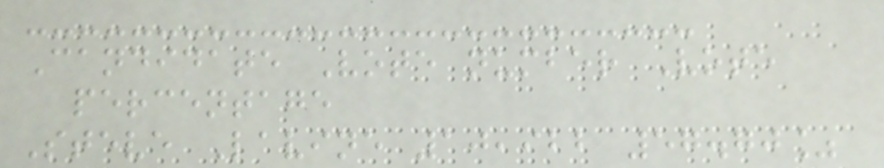Candidate Vote number Vote
percentage
Steve Lavine 10,922 57.70%
